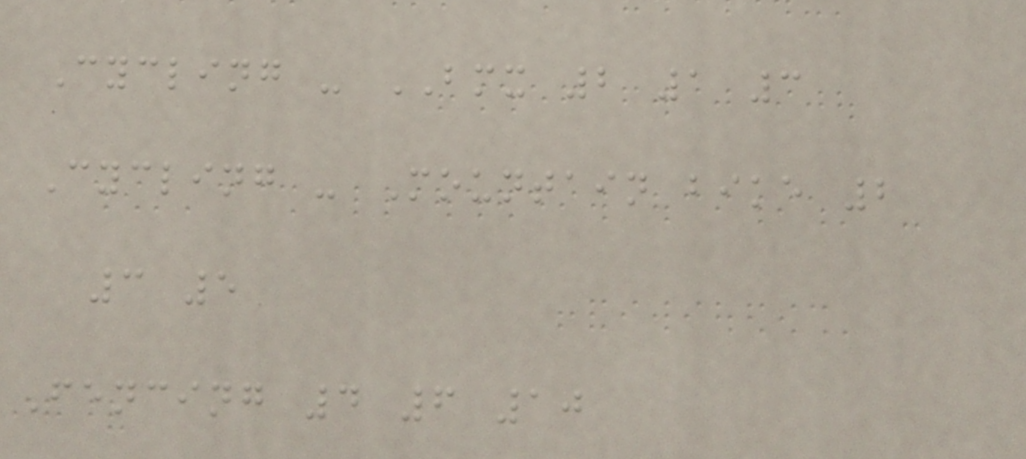Cycling - BMX 2 1 3
Cycling - Mountain bike 2
3 5
Fencing 4 6 10
